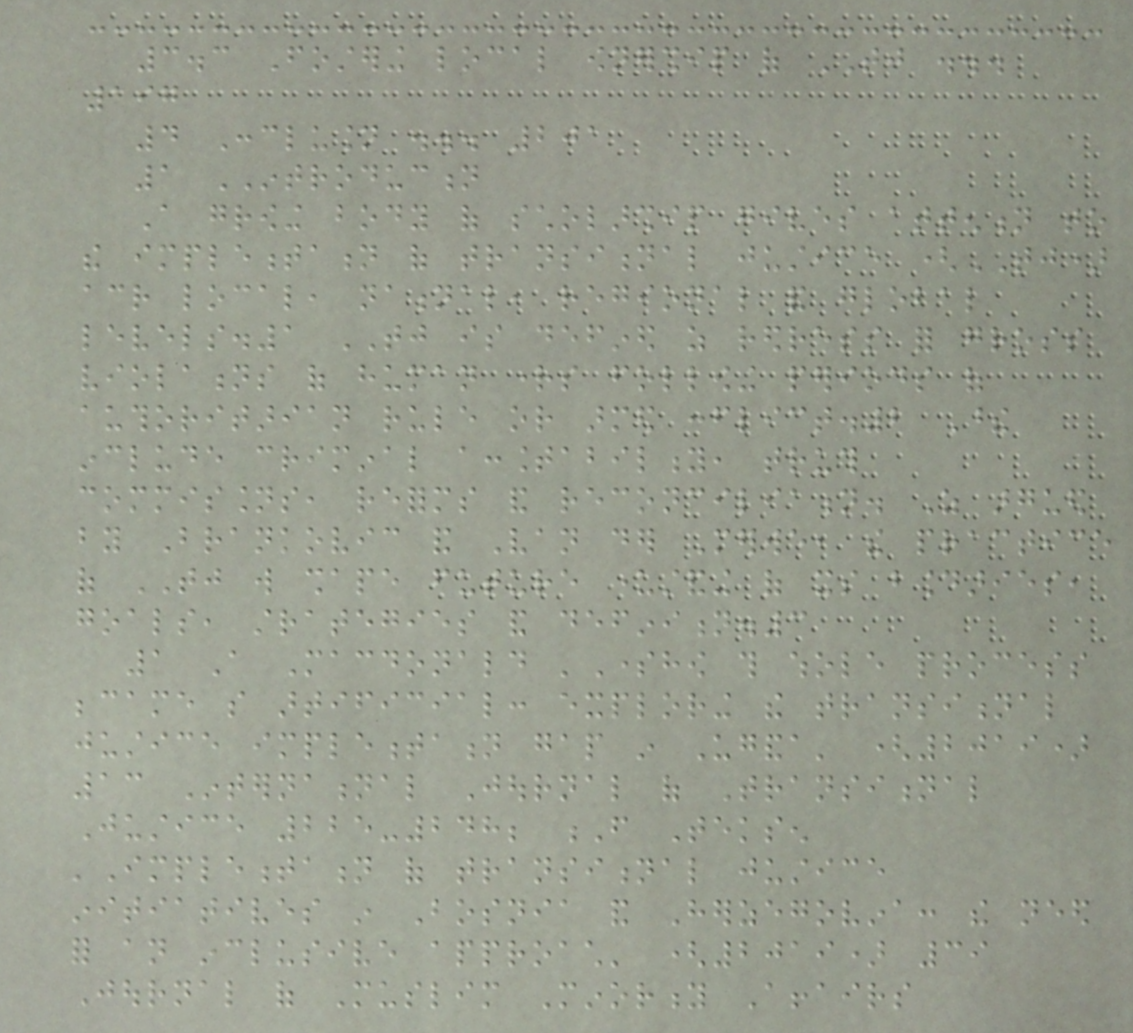3.3 Fostering local ownership of TJ ...
197
4 Conclusion ... 201
1 INTRODUCTION
A growing body of scholarship gives attention to
the implementation of transitional justice (TJ)
across local, national, regional and global
levels.1 TJ is defined as redress for gross
violations of human rights following periods of
authoritarian rule or armed conflict.2 These
include criminal accountability, truth
commissions, reforms and reconciliation. As argued
by Brankovic and Van der Merwe, the practice
of TJ will shape future understanding of its boundaries,
goals, strategies and definition.3
1 A Macdonald 'Somehow this whole process
became so artificial: exploring the transitional
justice implementation gap in Uganda' (2019)
13 International Journal of Transitional
Justice 225-248; F Teksen
'Implementation of transitional justice
initiatives in Bosnia and Herzegovina: the need
for an inclusive approach' (2019) 39
Journal of Muslim Minority Affairs
